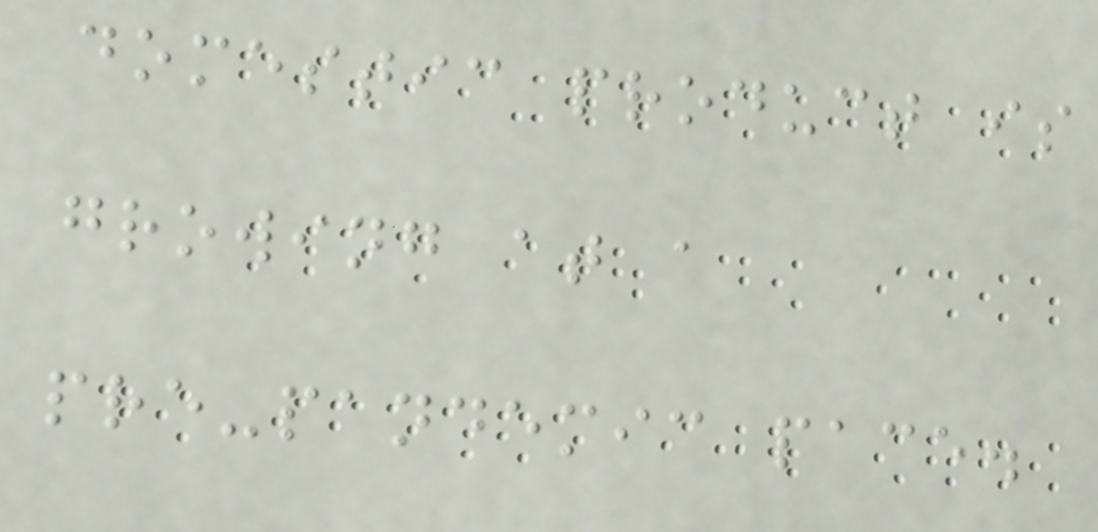domestic product is
growing at a
pre-pandemic pace.
